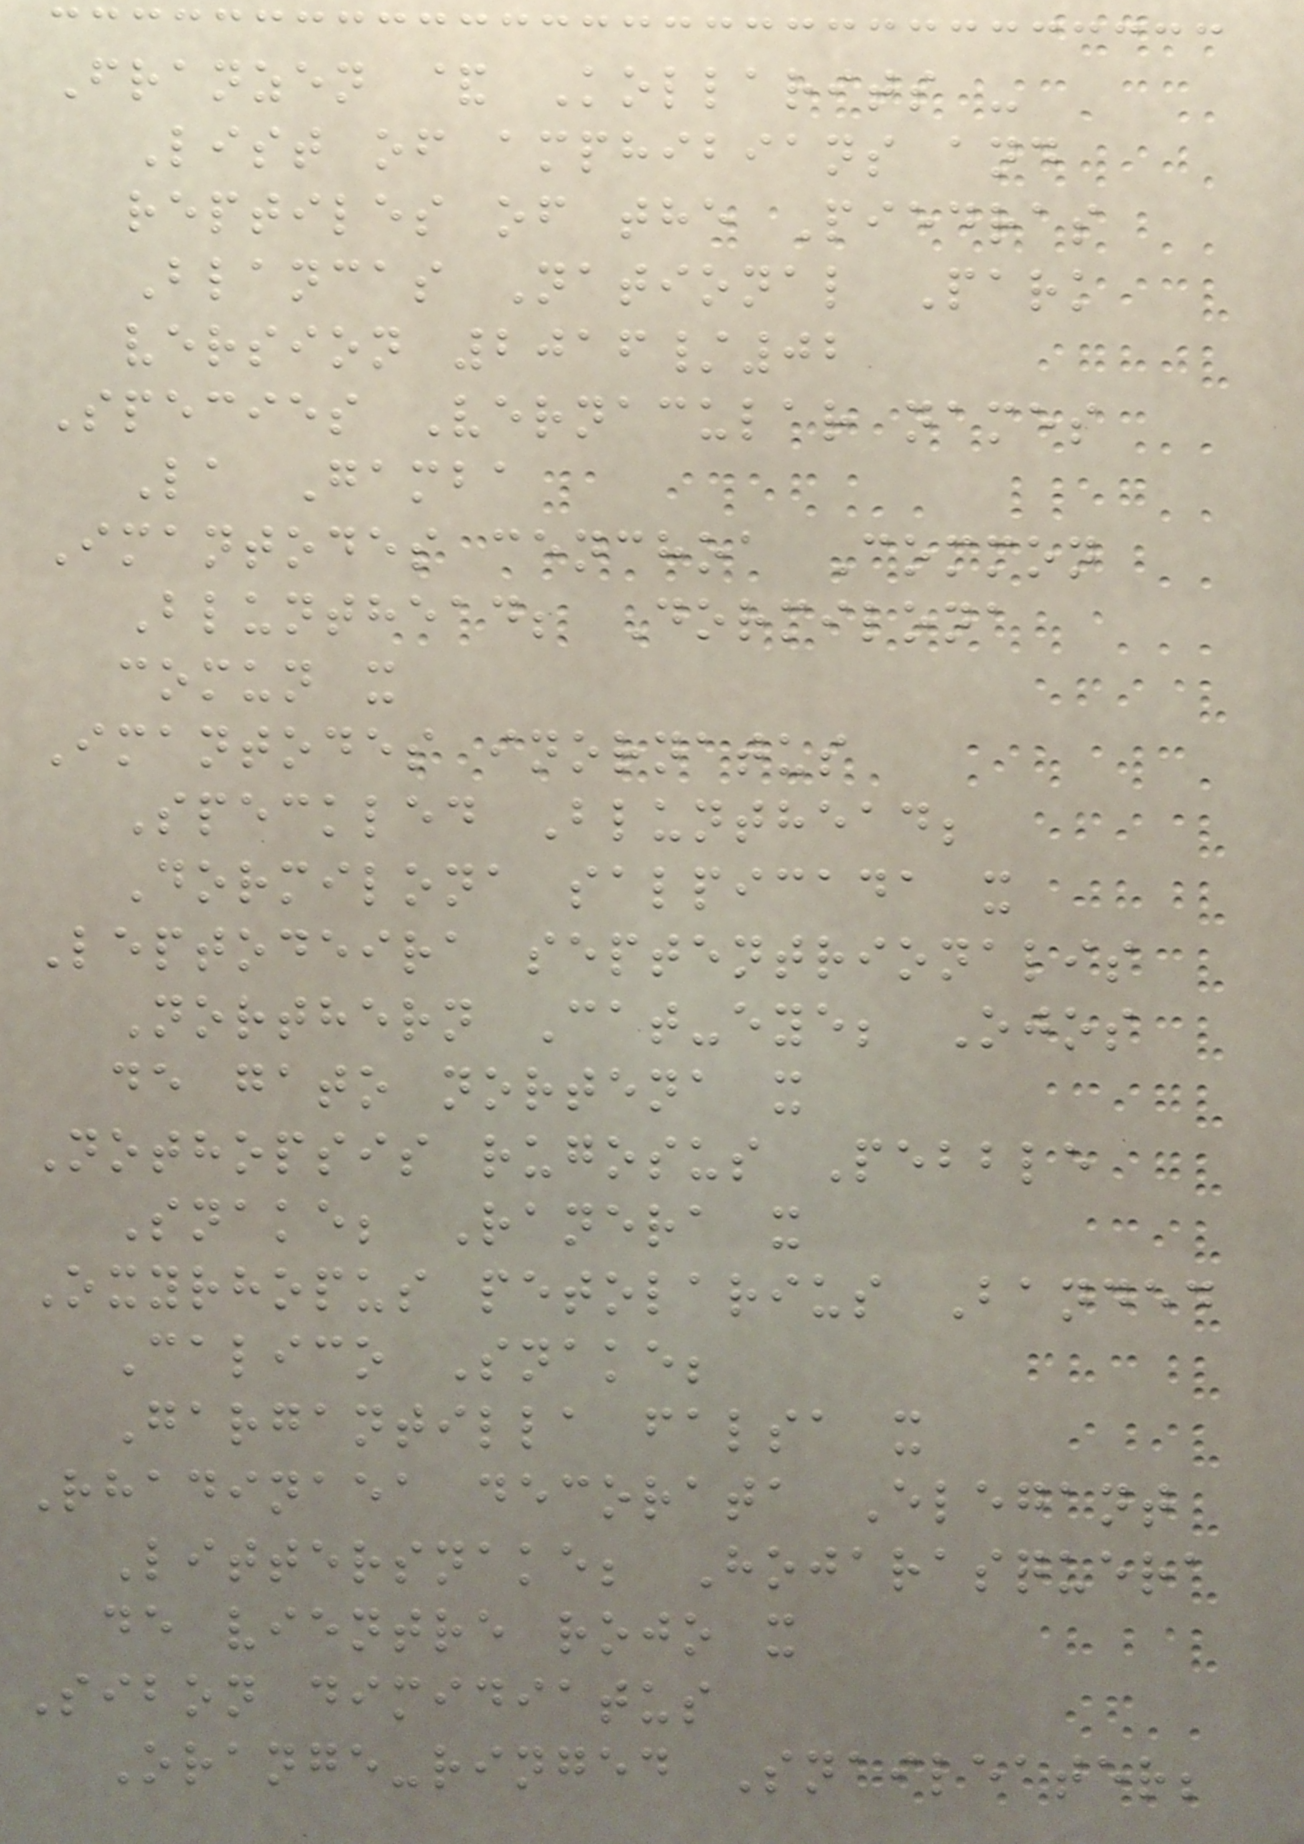Franzen & Kollarits -
List of amphibians and
reptiles of the Piedras
Blancas National Park
version 2016/02
Species Vernacular names
La Gamba
Imantodes cenchoa Common
Blunthead; Dormilona
comun x
Imantodes inornatus
Speckled Blunthead;
Dormilona salpicada x
Leptodeira septentrionalis
Northern Cat-eye; Ojos
de gato nortena x
Nothopsis rugosus Pebble
Snake; Ranera x
Oxyrhopus petolarius Banded
Calico Snake;
Gargantilla falsa x
Rhadinaea decorata Elegant
Littersnake; Hojarasquera
de vientre rojo x
Sibon dimidiatus
Orange-ringed Snaileater;
